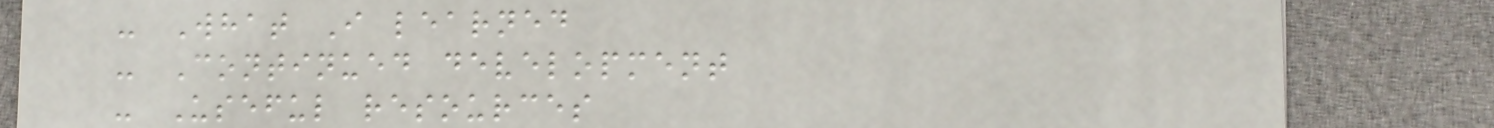- What I learned
- Continued development
- Useful resources
